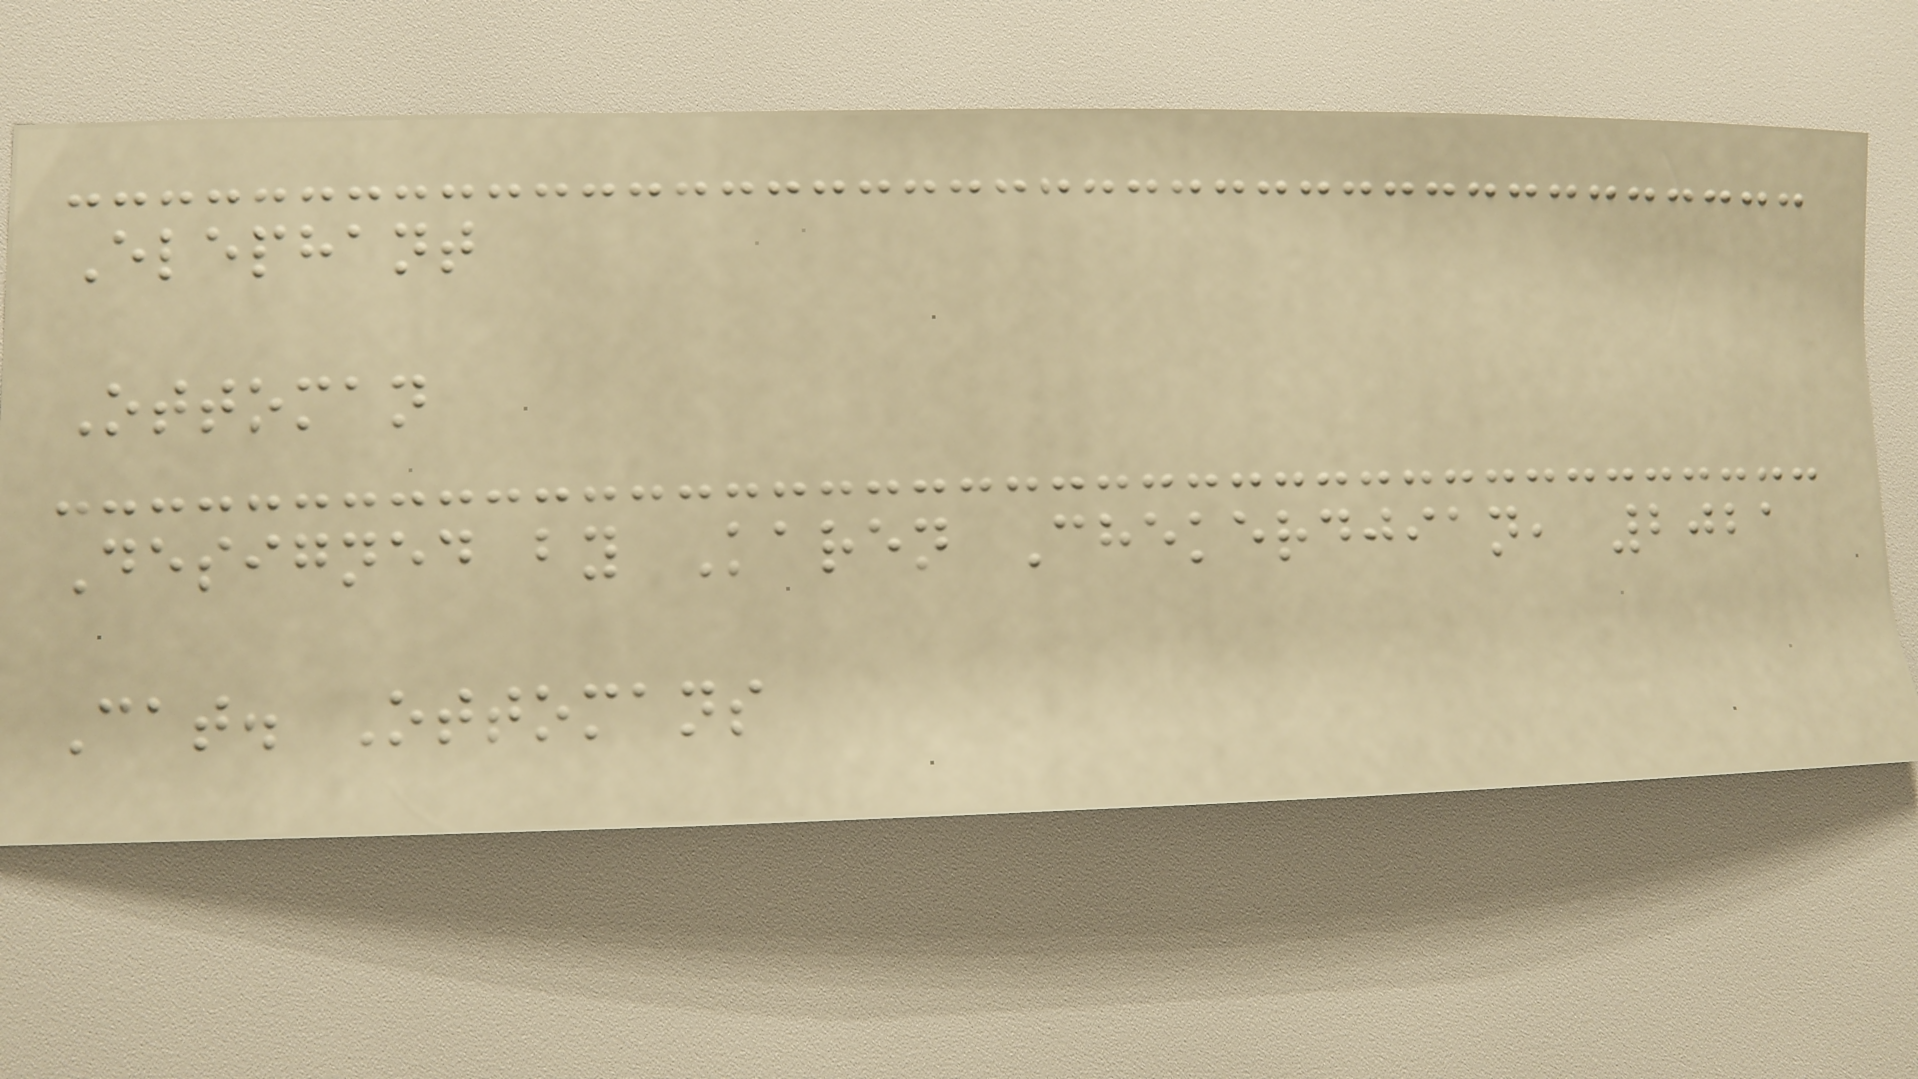Elephant
Ottoman
Designed by Karen Chekerdjian, 2021
Cat. Ottomans
